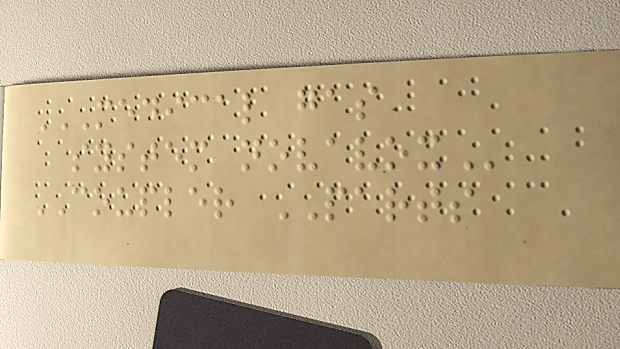MEDICAL GAS
SYSTEM NOVAVOX
COUPLER PARTS
